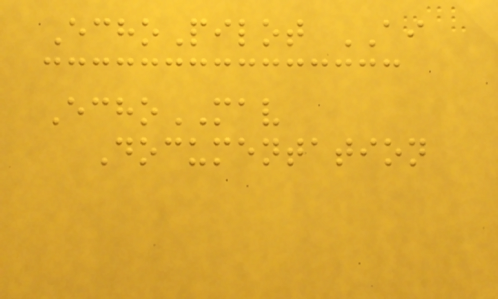EchoPilot AI
EchoMAV
Documentation
